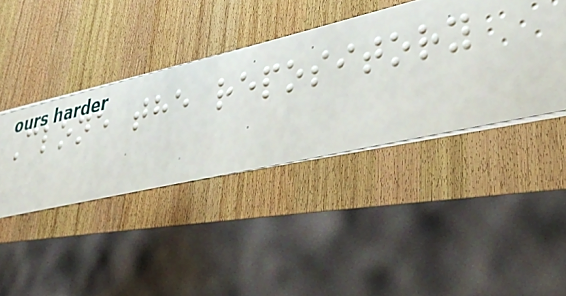Clone the repository
